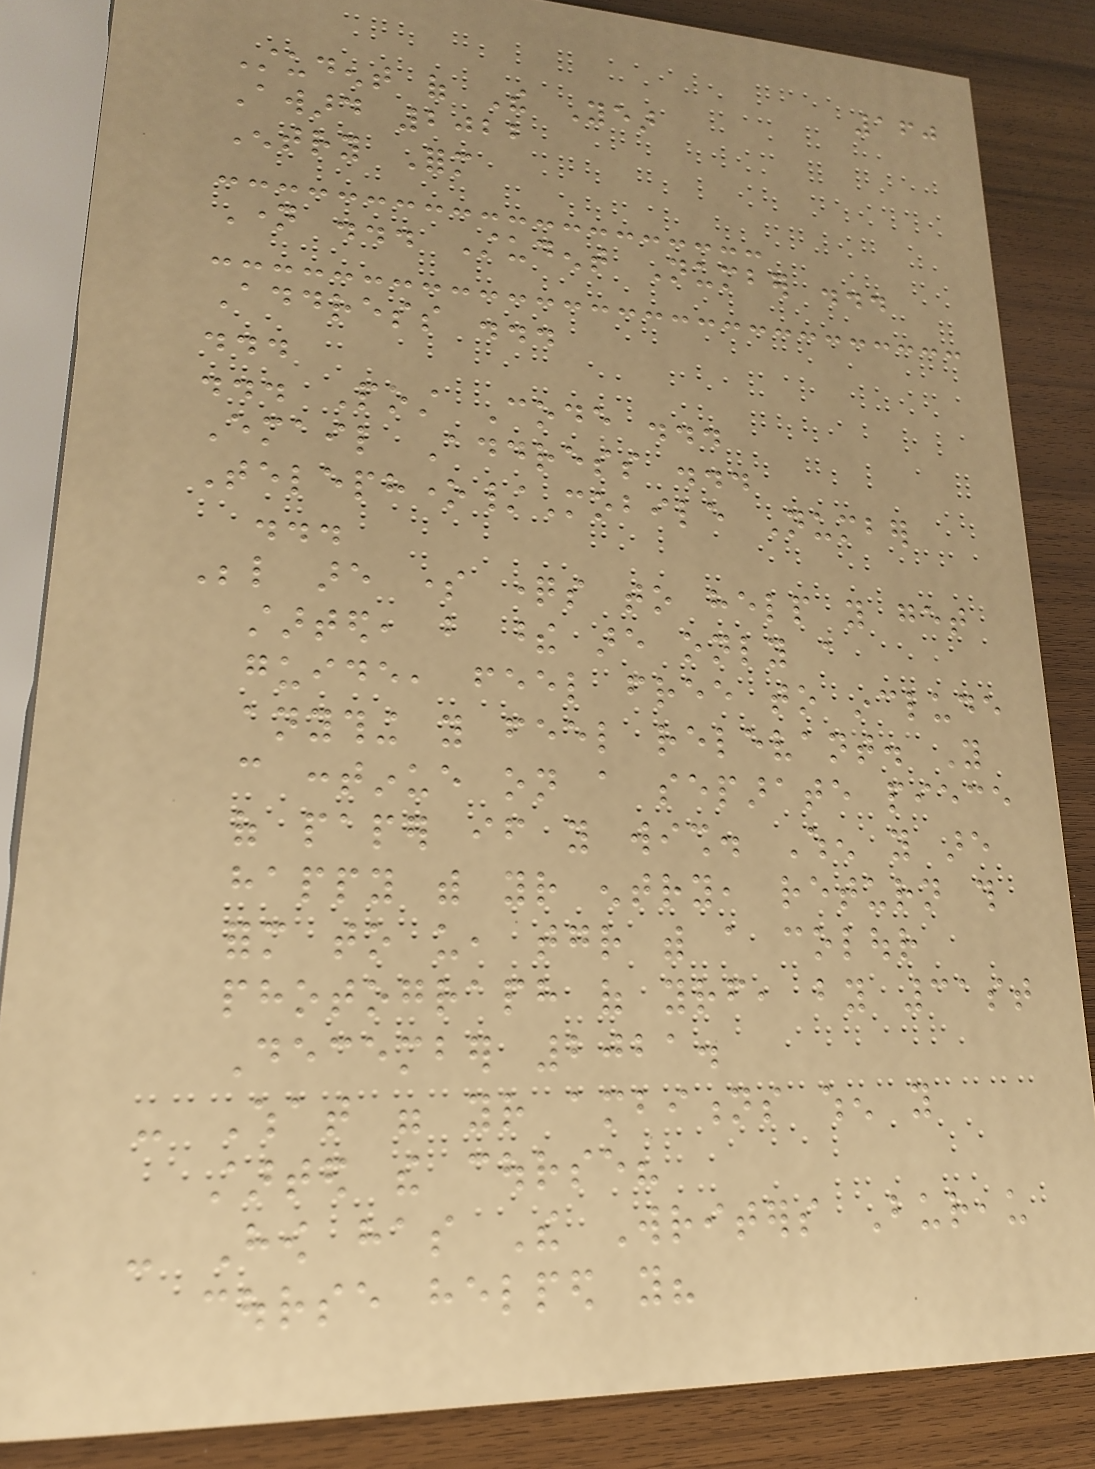160
Student of The Year
Award 2022
Entry Form
Name ... Student Number ...
Address ...
...
... Post Code ...
Email Address ...
Telephone/Mobile Number
...
Below are some questions to help you get
started, but these are only a
guide, feel free to include
anything you feel relevant. You
can continue on a separate piece
of paper if you wish. When you are
happy with your entry, return this
form to us, together with a colour
photograph of yourself, by 31st
December 2021.
- What were your ambitions when you
started the course?
- How has The Writers Bureau
course helped you?
